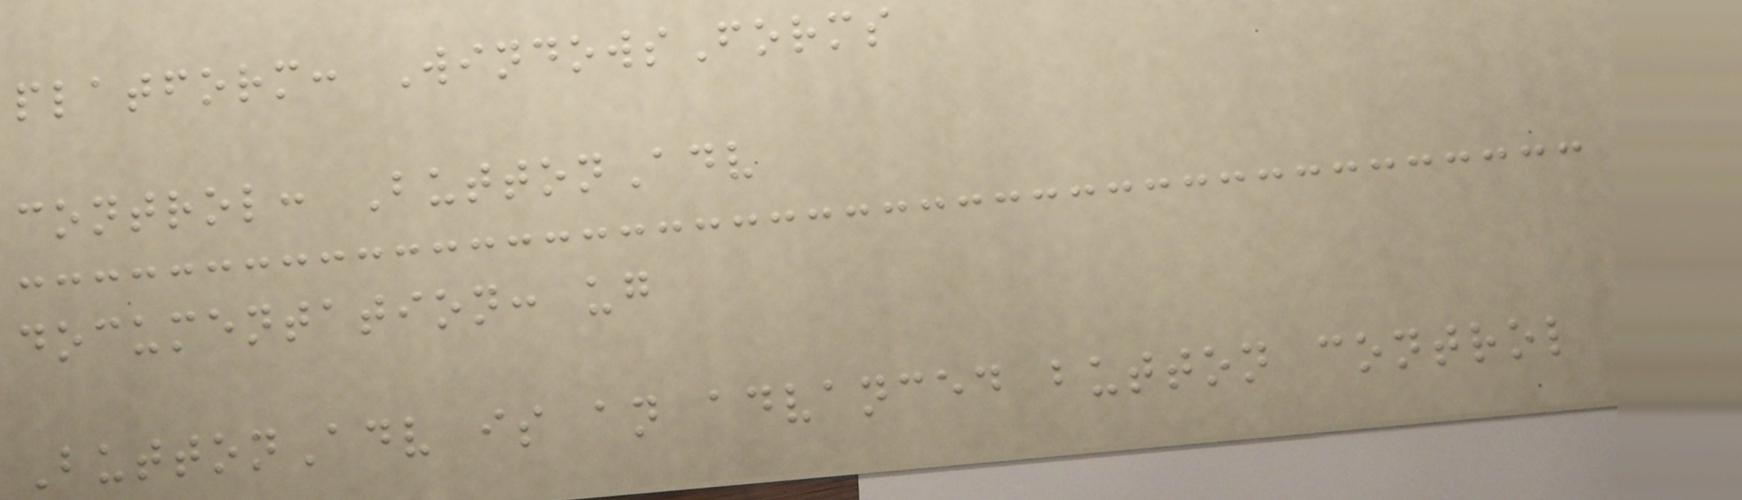platform: WindowsForms
control: ButtonAdv
documentation: ug
ButtonAdv is an advanced button control
